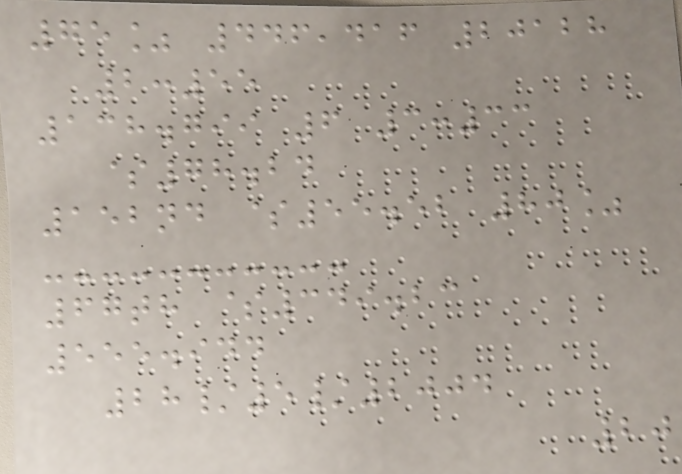75% 446,416 20128
2:55
138.799 6 3:33
$78.24
152nd $55.52 80%
67th $349.23
555.944
28/5/2004
20
